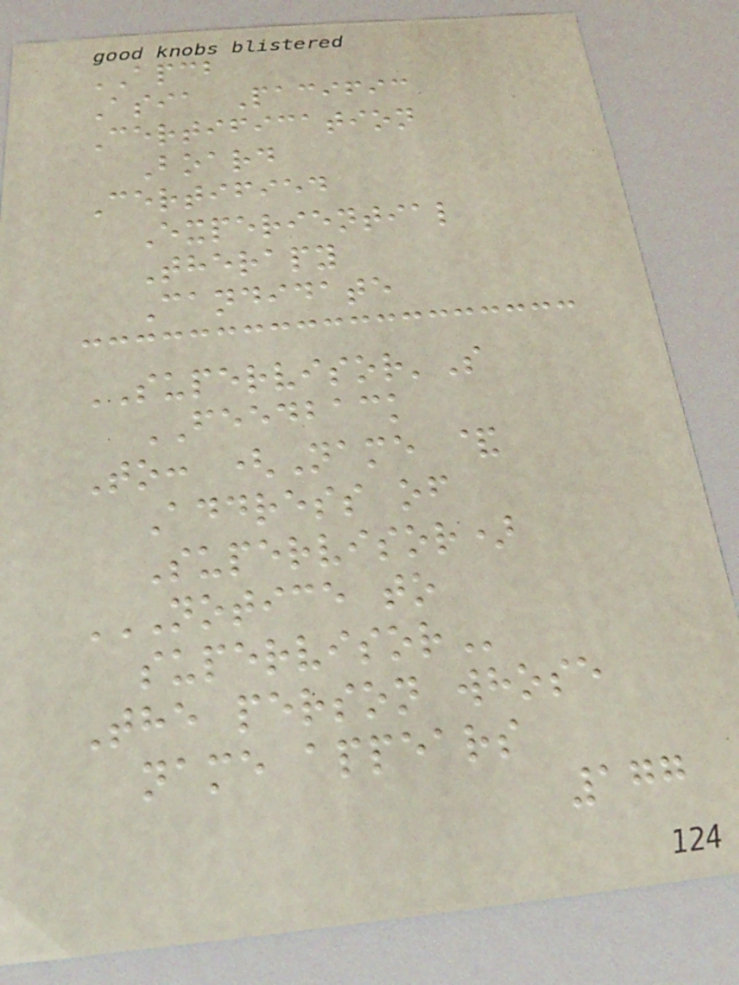APCB
Asia Pacific
Certification
Board
Certified
Experiential
Therapy
Candidate
SUPERVISOR'S
FEEDBACK
To: (Name &
Address of
Supervisor)
NOTICE TO
SUPERVISOR
The person whose
name appears
177
